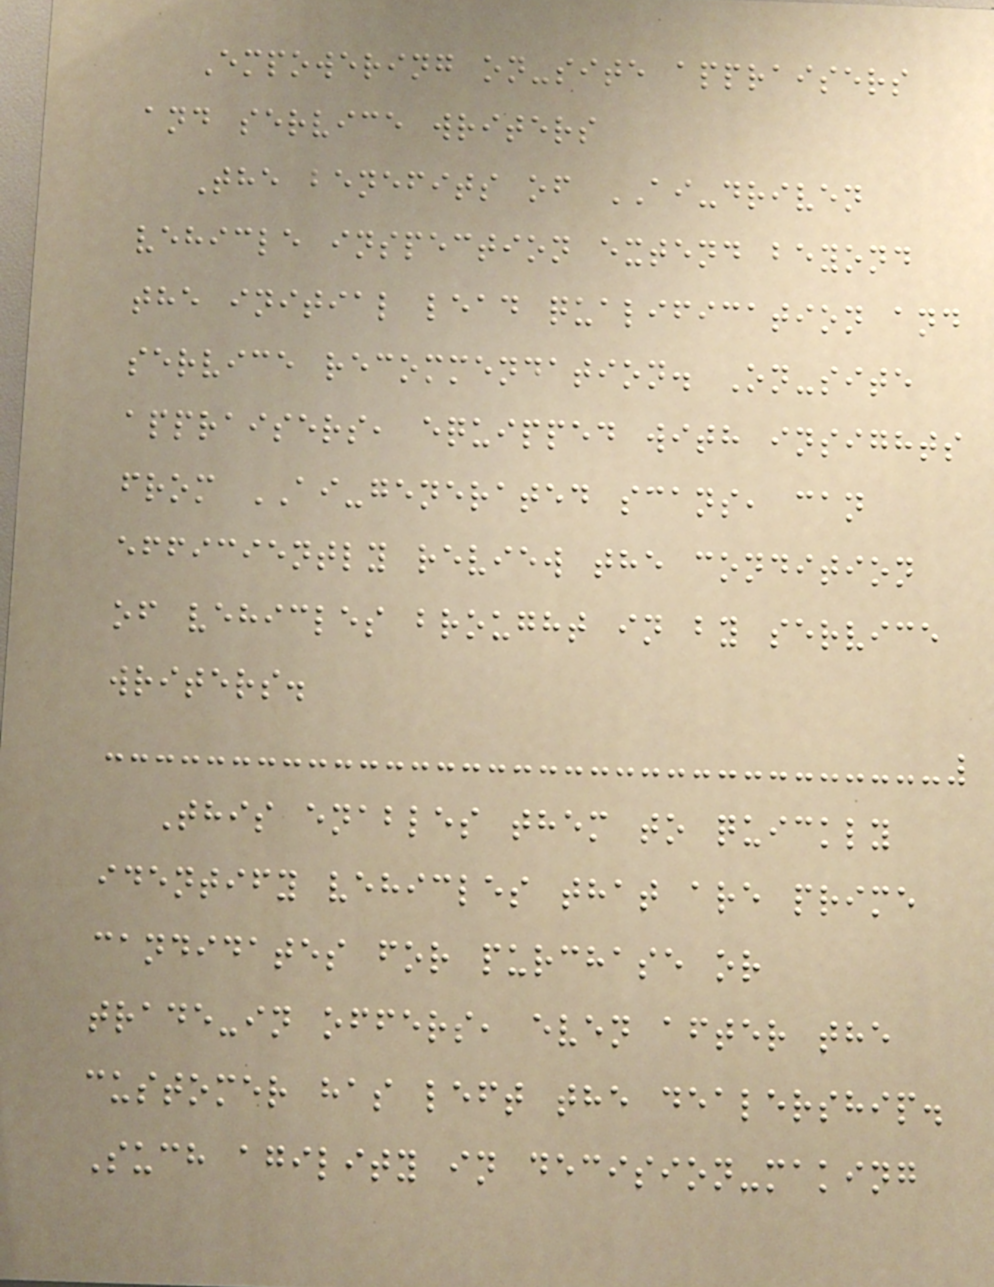Empowering on-site appraisers
and service writers
The benefits of AI-driven
vehicle inspection extend beyond
the initial lead qualification and
service recommendation. On-site
appraisers, equipped with insights
from AI-generated scans, can
efficiently review the condition
of vehicles brought in by service
writers.
This enables them to quickly
identify vehicles that are prime
candidates for purchase or
trade-in offers, even after the
customer has left the dealership.
Such agility in decision-making
